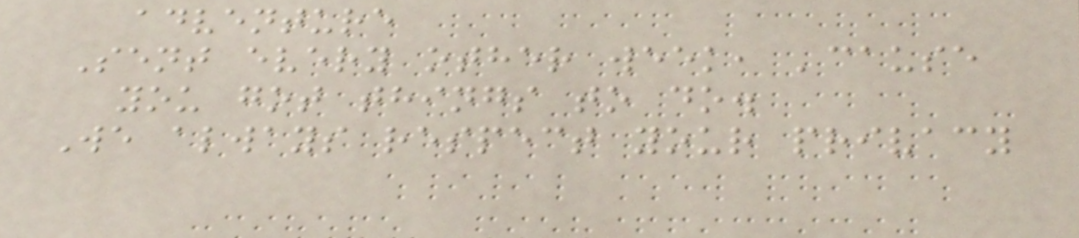adventure
Sent every other week, 'cause
you got things to do.
We always respect your privacy
